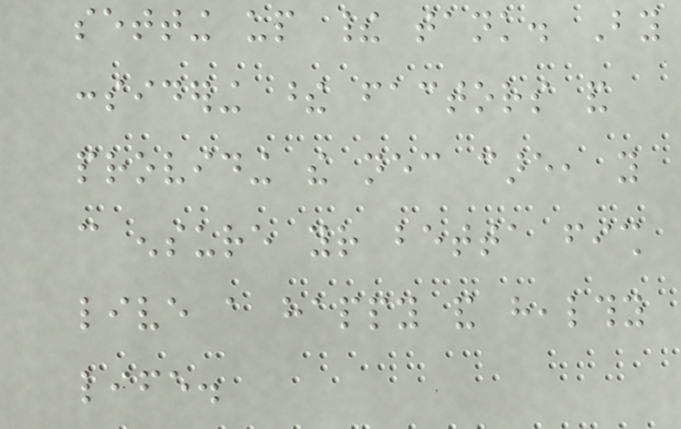setting up their tank. By
considering these factors and
providing the necessary care, you
can ensure your betta fish
live a happy and healthy
life.
